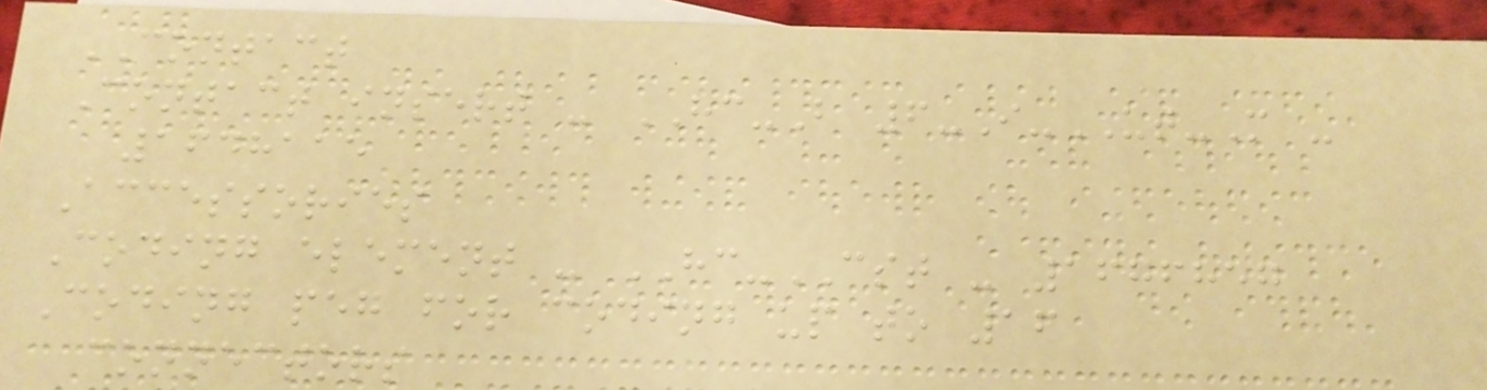CONTACT
Contact insert - HC-B 6-I-UT-M -
1648115
Accessories
Coding element - HC-CST - 1676857
Coding peg for coding up to 16
connectors
